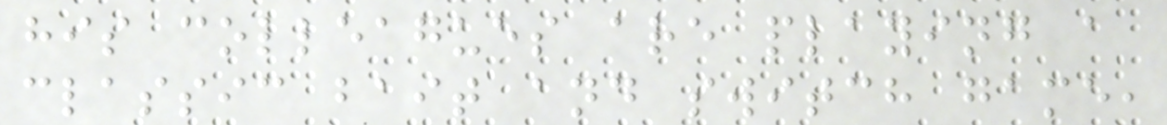his colleagues are playing a
classic bait and switch game,
